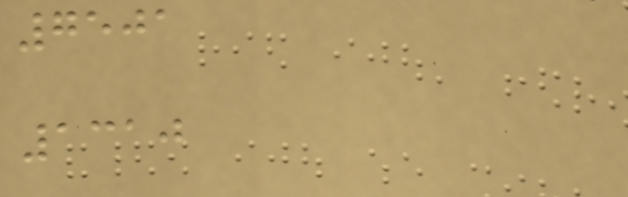7501
1310
